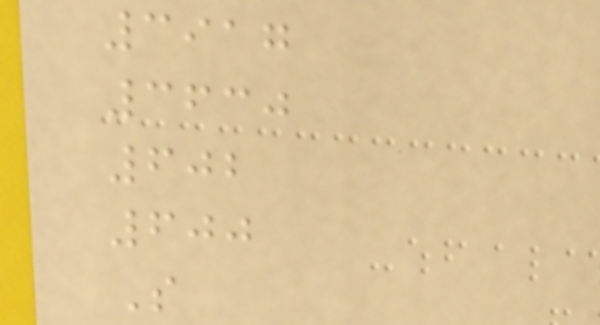3917
3630
602
600
S
